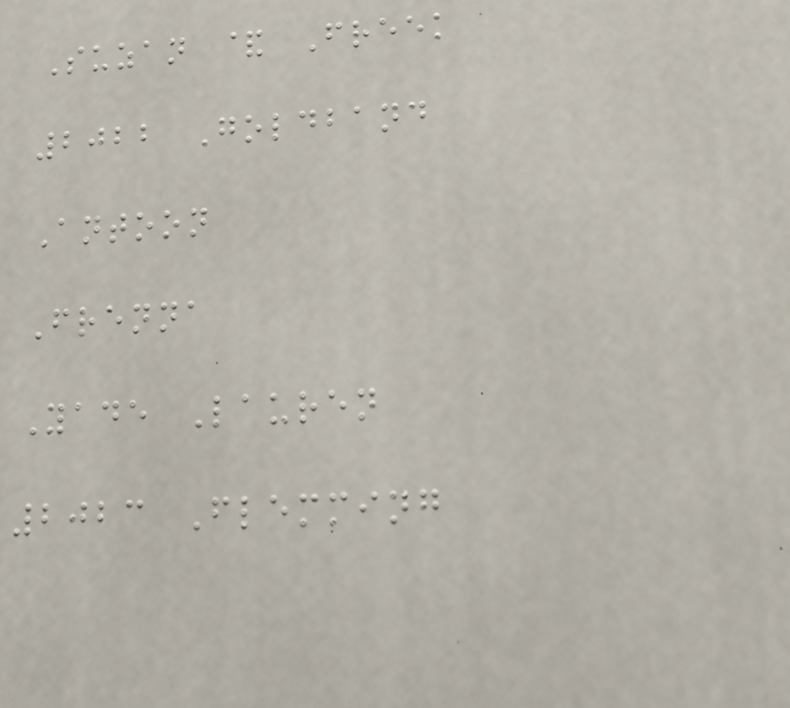Suzan & Freek
2022 Goldband
Antoon
Frenna
Yade Lauren
2023 Flemming
